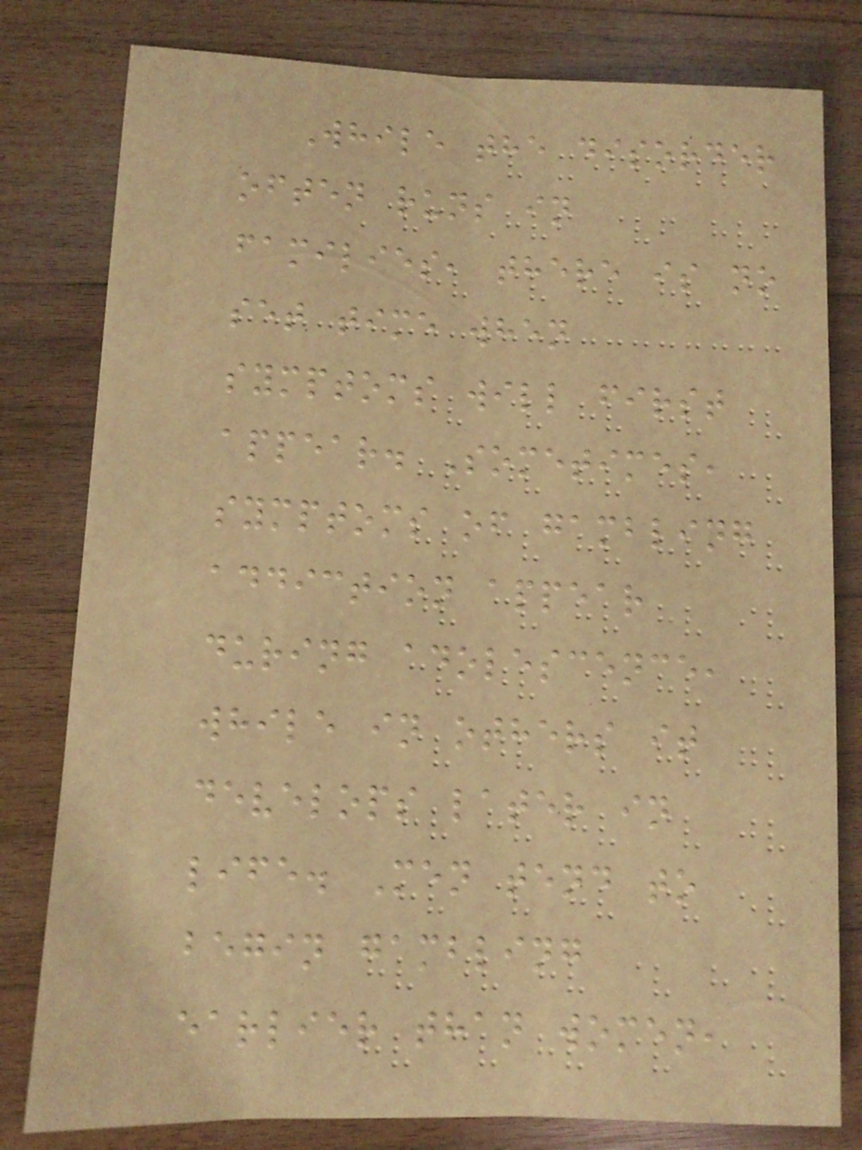While the disorder
often runs in
families, there is no
set time when
symptoms will first
appear. Sometimes,
symptoms of gambling
addiction appear
during adolescence,
while in others it
develops later in
life. Men tend to
begin gambling
earlier than women,
